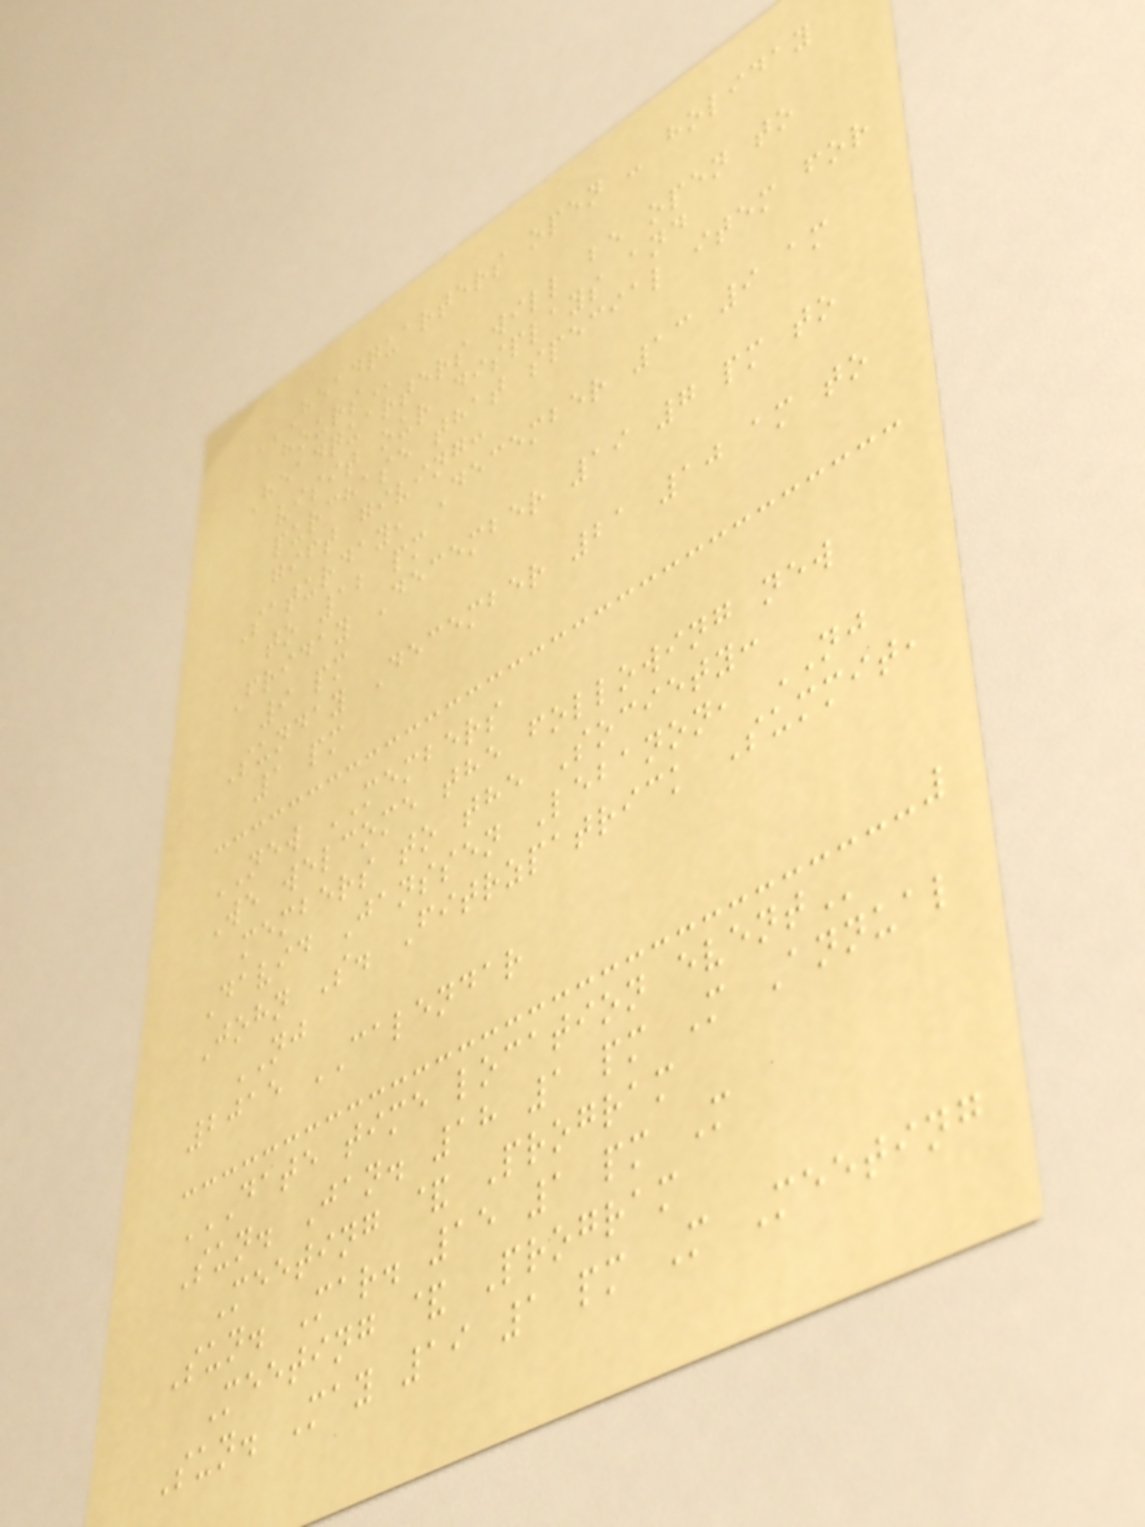HEADQUARTERS OPEN - HOLIDAY
HOURS
Headquarters will be open to
visit our displays and
purchase that special item for
gift giving:
Saturday, December 13 9 am
to 12 pm
Friday December 19 7 pm to
9 pm
Sunday December 21 10 am to
1 pm
NEW MEMBERS
We welcome the following new
members to the Society:
David Janssen Lebanon, NJ
John S. Fitrzpatrick Summit,
NJ
2015 CALENDAR
DATE TIME LOCATION EVENT
Sun. Jan. 18 1 pm M Annual
Meeting & Program
Sun. Mar. 15 1 pm M
Meeting & Program
Sun. May 19 1 pm M Meeting
